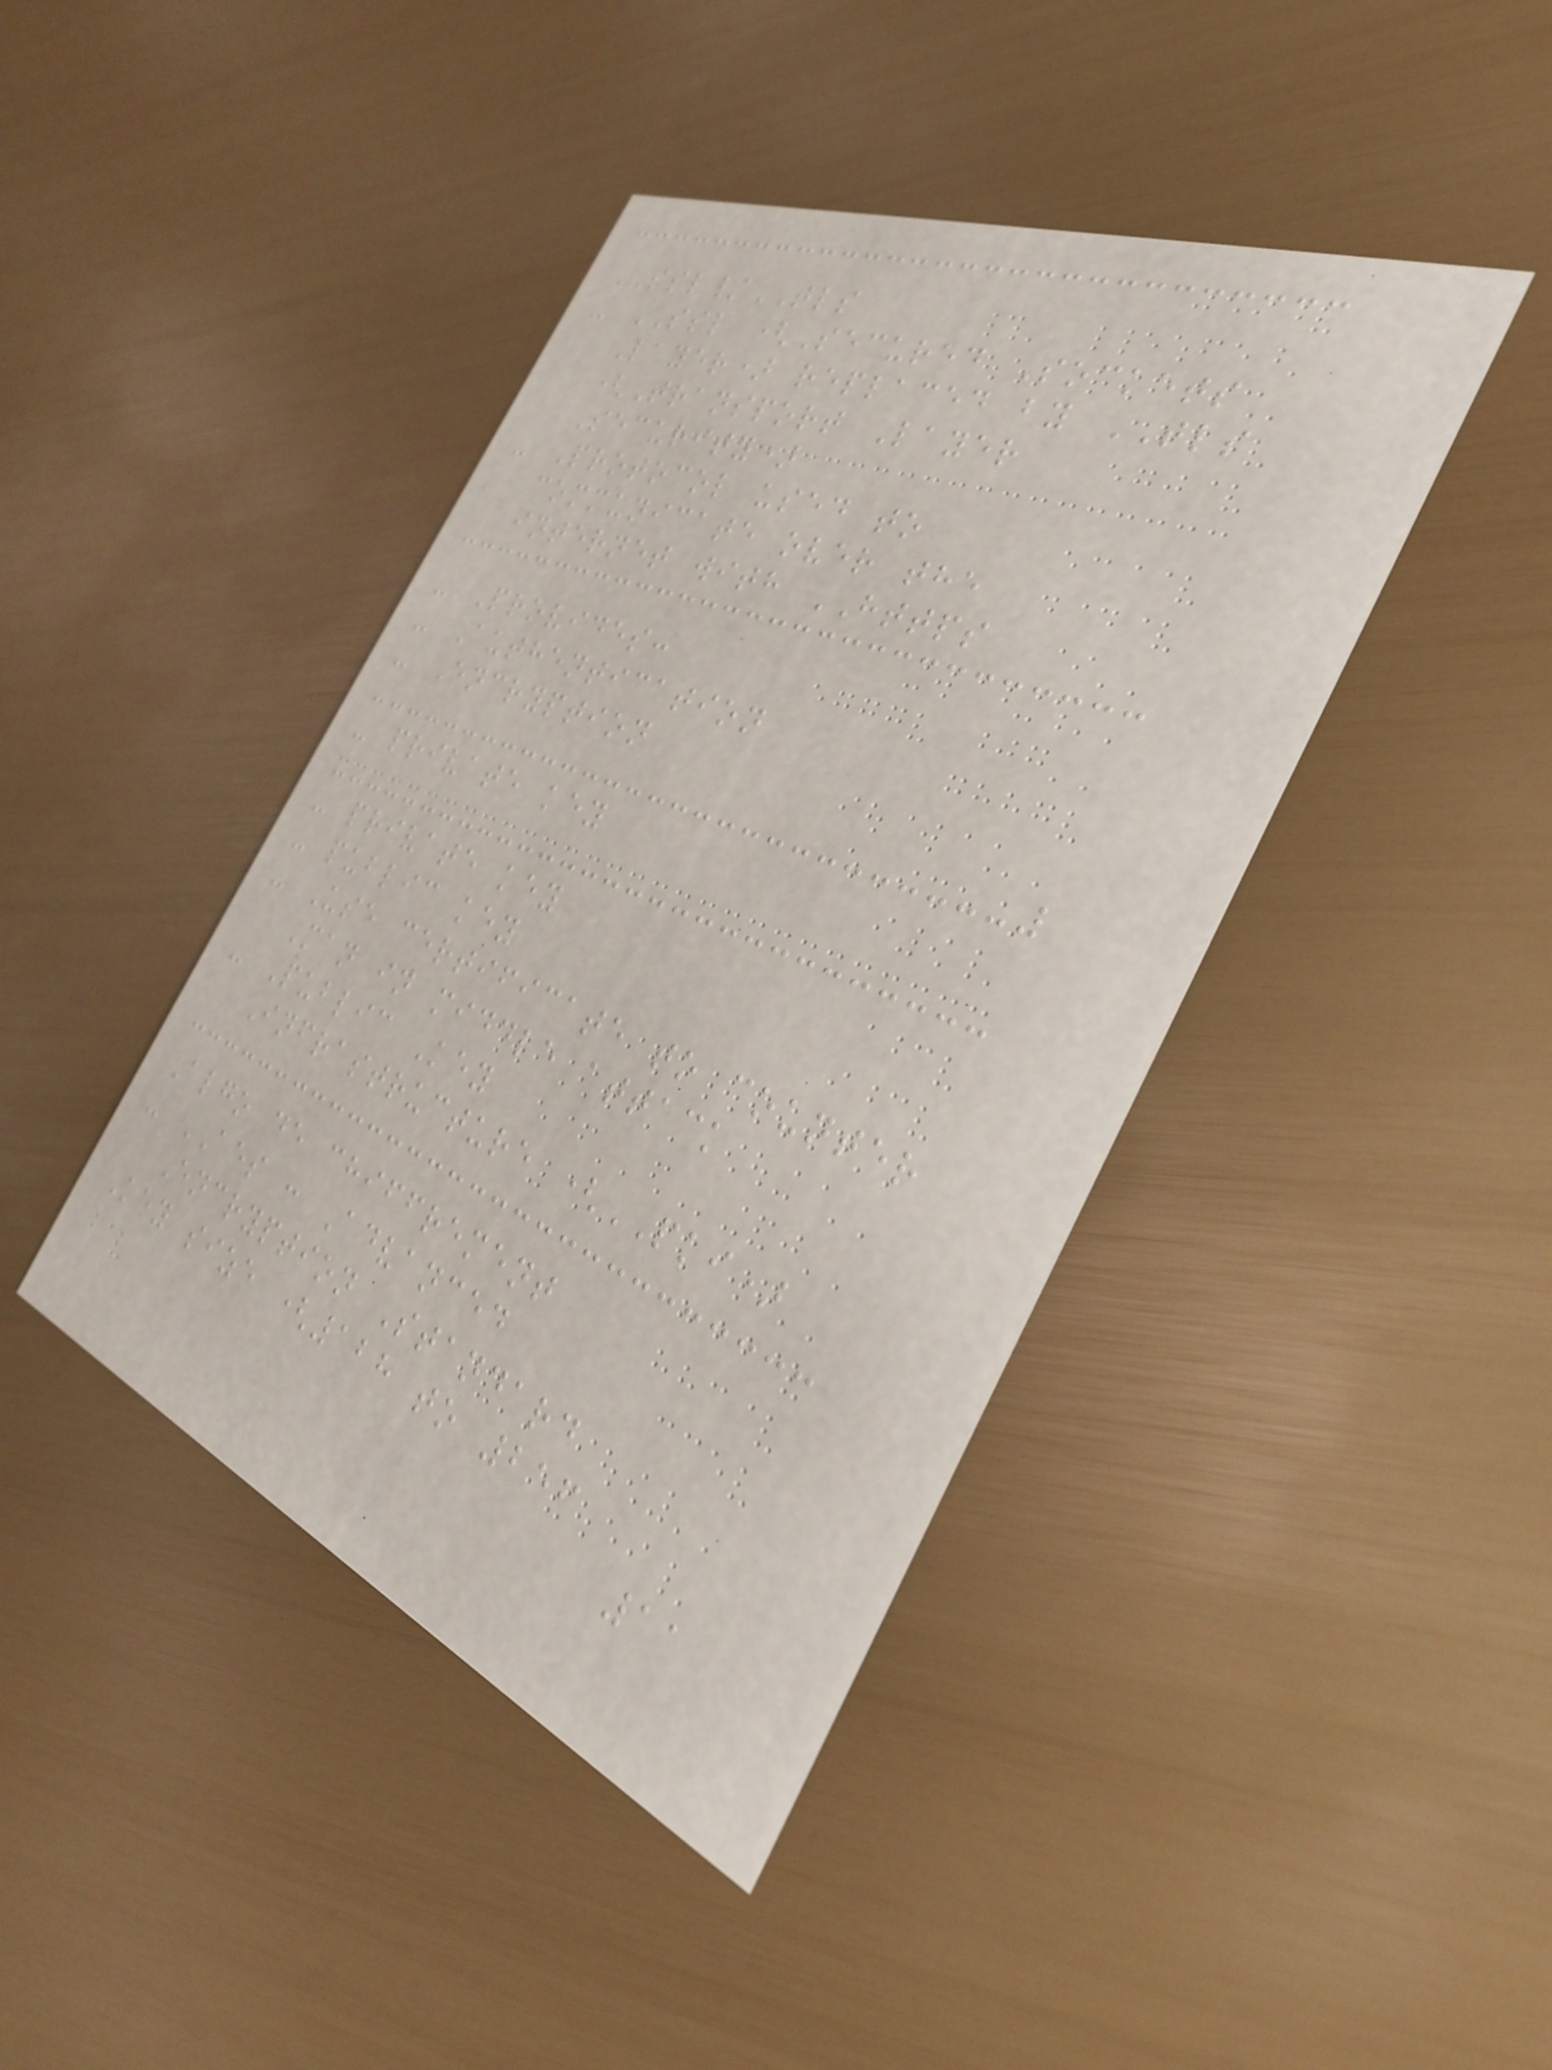SSL/TLS
- SSL (Secured Sockets
Layer) replaced by TLS
(Transport Layer
Security)
- Protocol used to
communicate over the
internet with HTTPS
- Provides:
- Authentication
- Encryption
- private key
- private key
- public key
- Use certificate to counter
Man in middle attack
- Public Key
Infrastructure (PKI)
Algo de chiffrement
- AES : Advanced
Encryption Standard
Key size (128 to 256
11
